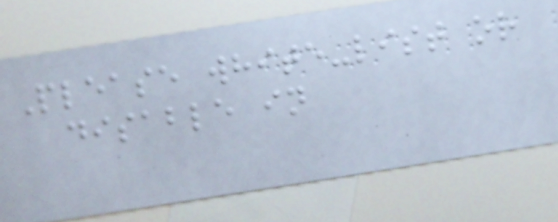Please white-list or
disable in
